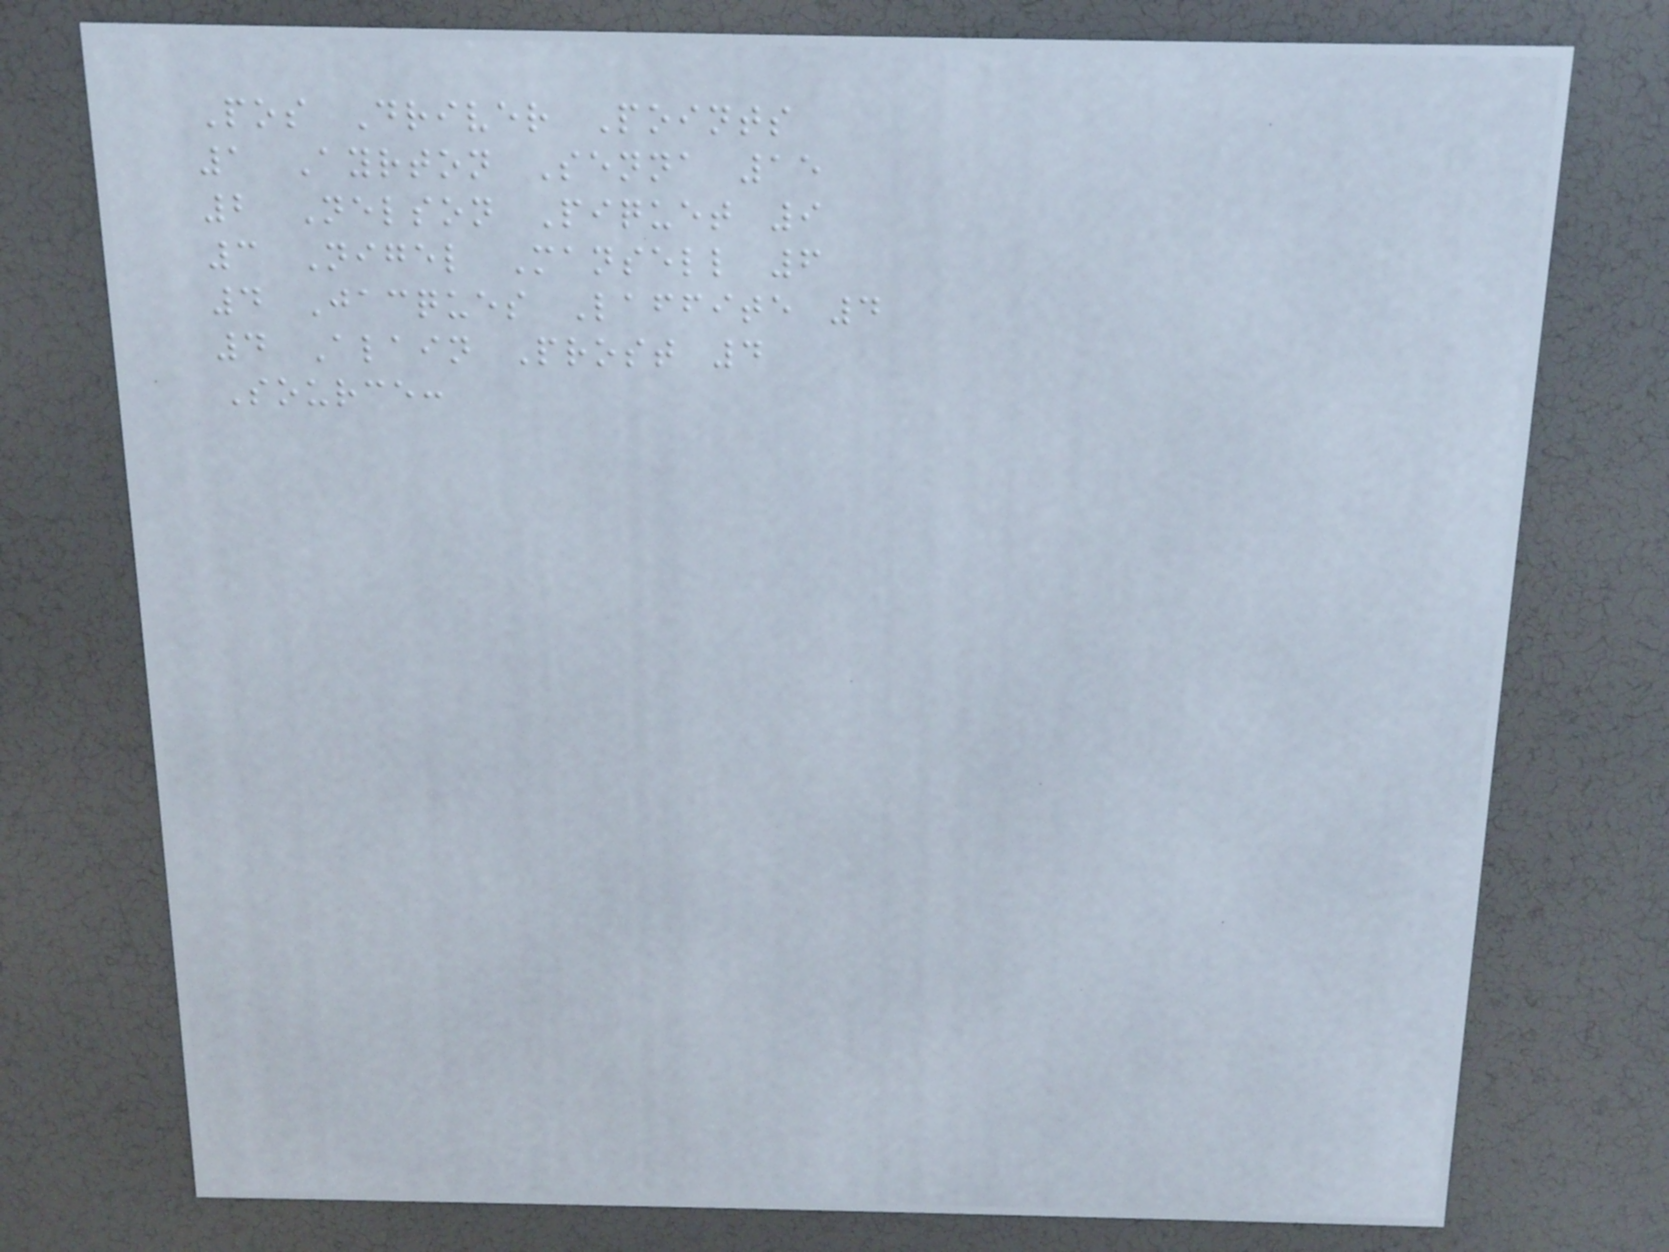Pos Driver Points
1 Ayrton Senna 15
2 Nelson Piquet 9
3 Nigel Mansell 6
4 Jacques Laffite 4
4 Alain Prost 4
Source:
